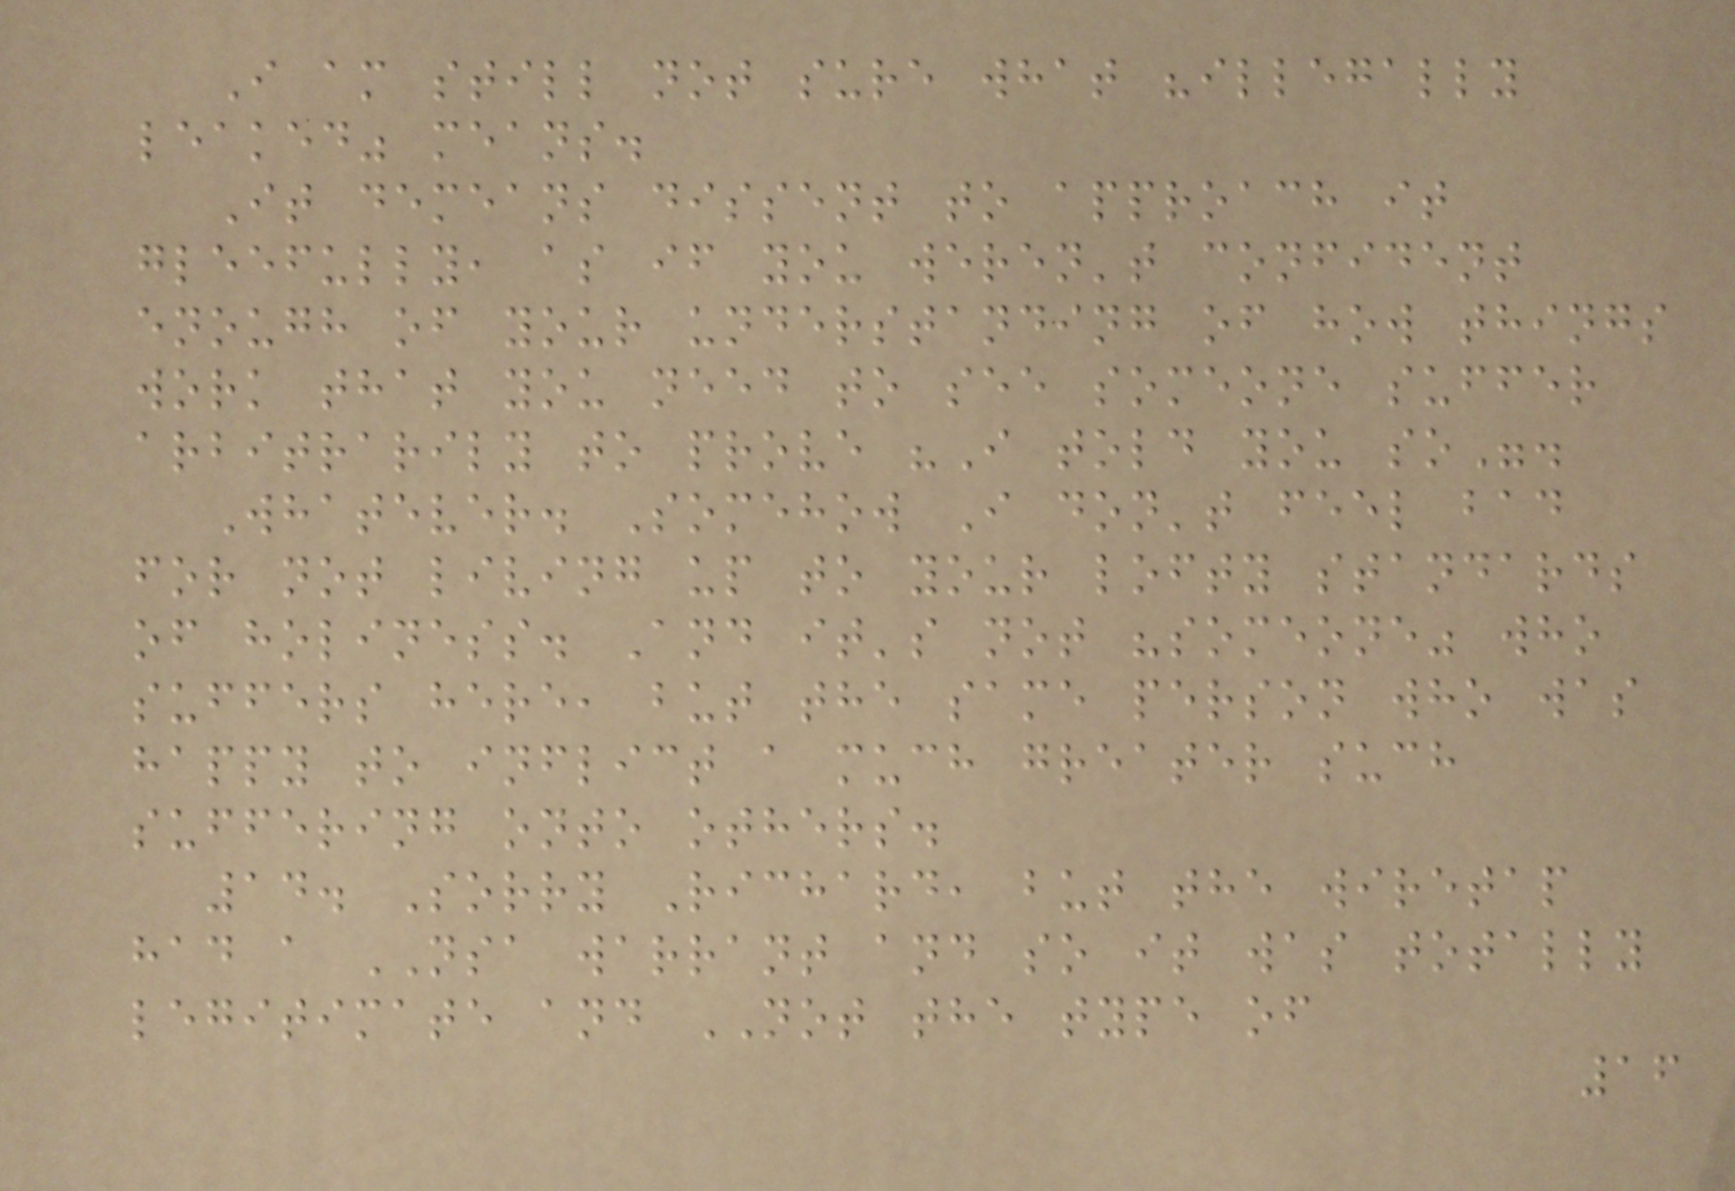I am still not sure what "illegally
leaked" means.
It demeans dissent to approach it
gleefully, as if you weren't confident
enough of your understanding of how things
work that you need to see someone suffer
arbitrarily to prove "I told you so".
Whatever. Somehow I don't feel bad
for not living up to your lofty standards
of holiness. And it's not "someone" who
suffers here, but the same person who was
happy to inflict a much greater such
suffering onto others.
14. Sorry Richard, but the wiretap
had a NSA warrant and so it was totally
legitimate and NOT the type of
16
